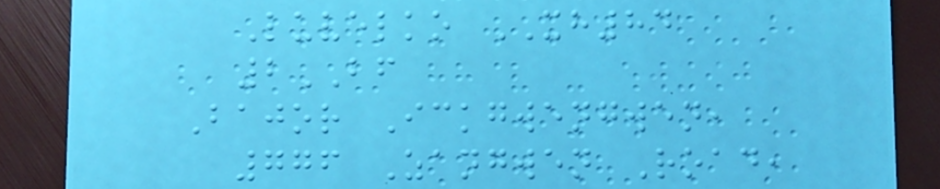Luvelko XH84
2BF
Bajor Ickgwengwen,
776 Zangwen Road,
